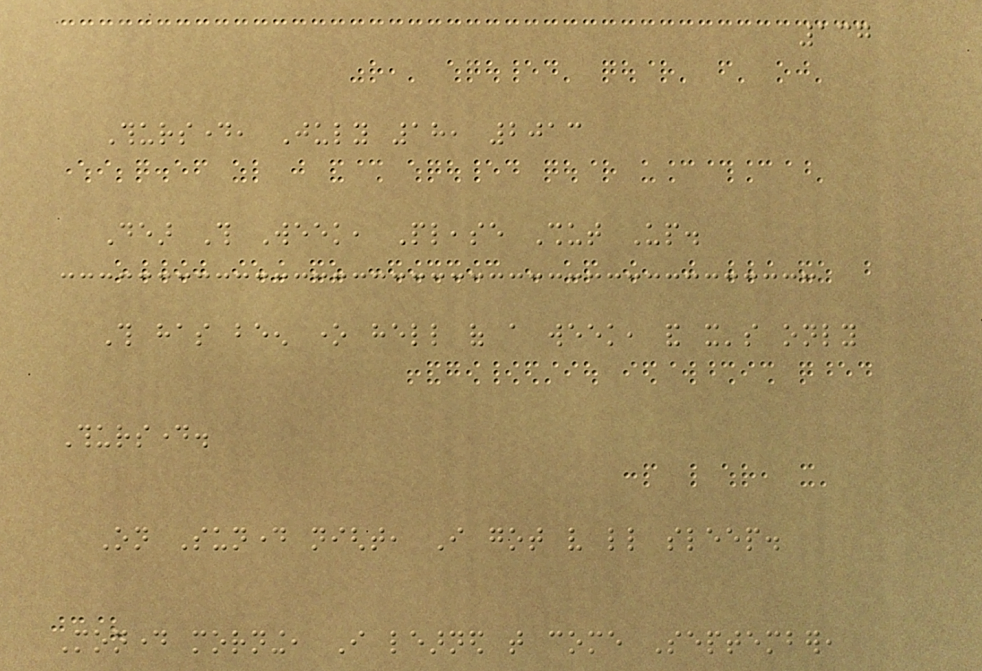137
Thursday, July 18, 2013
Dear This Week, Please Shut Up.
This has been one hell of a week, and it's only
Thursday.
On Sunday night, I got very little sleep.
Monday morning, I learned that come September,
